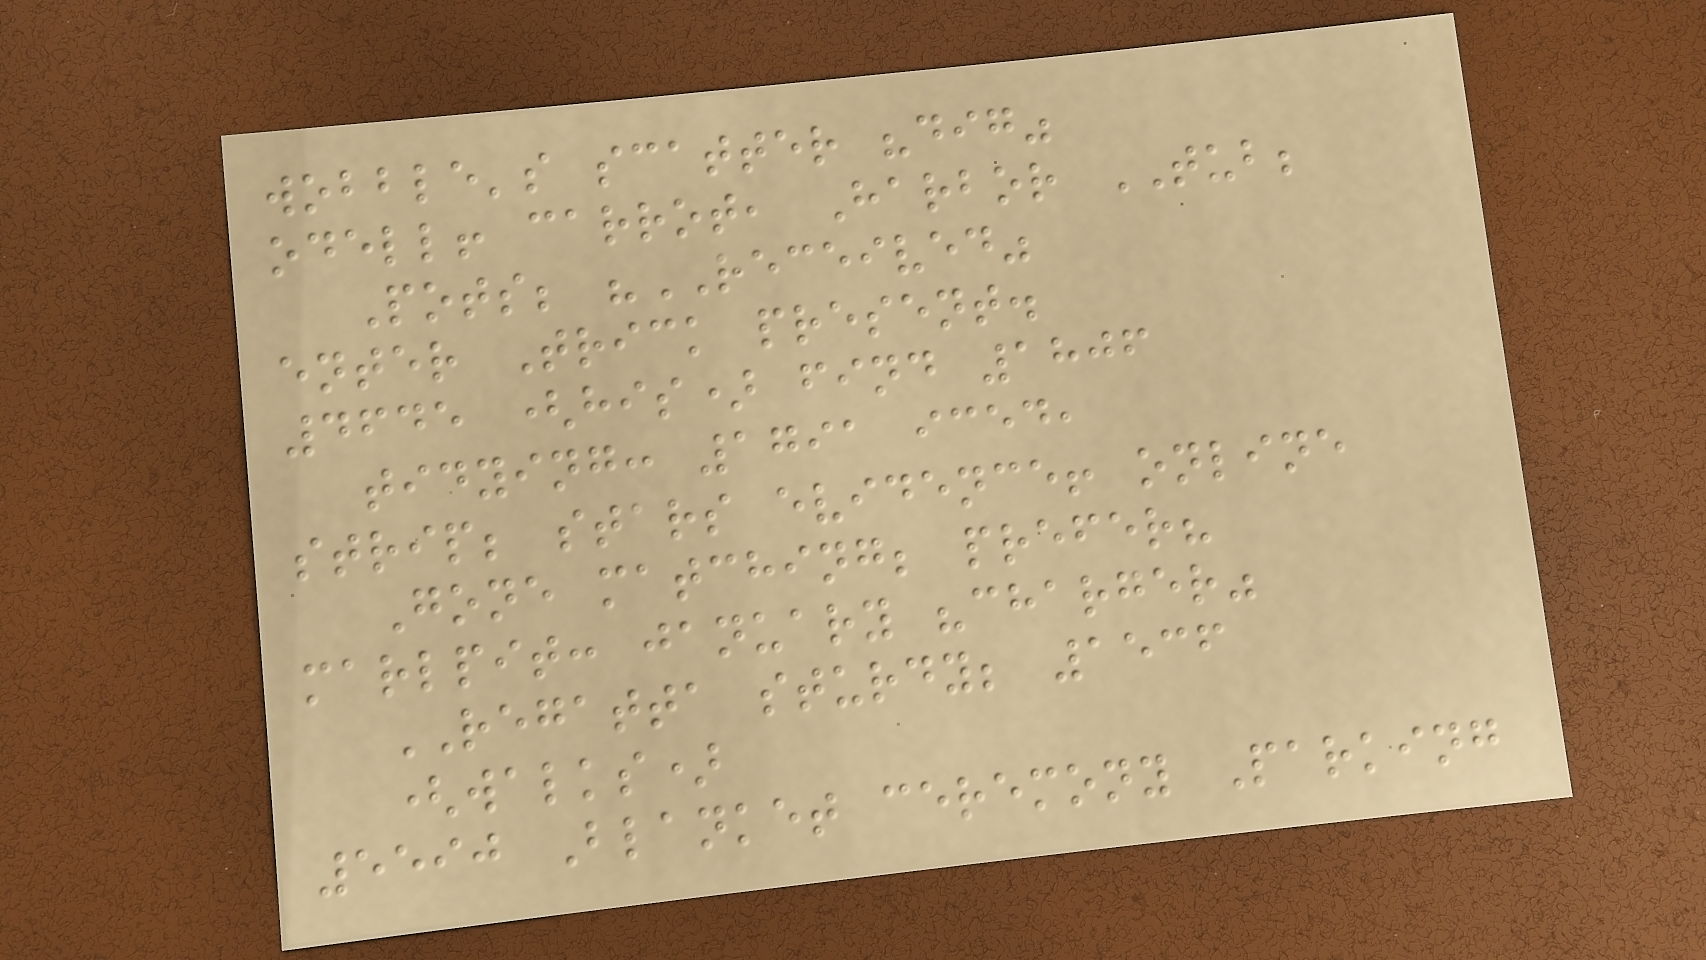wobble's scatter "dig"
odell! carrot, Harbor TUB;
Pots; "RECEIVED"
enter Trick present.
4645 (his) find 1806
tidying: 1791 iced,
strip; stars evidence! online
Gone matching; prefer?
marlpit: january "charger"
REGATTA sturdy; 1536
(walks)
5590 Blanket ceremony Parking
